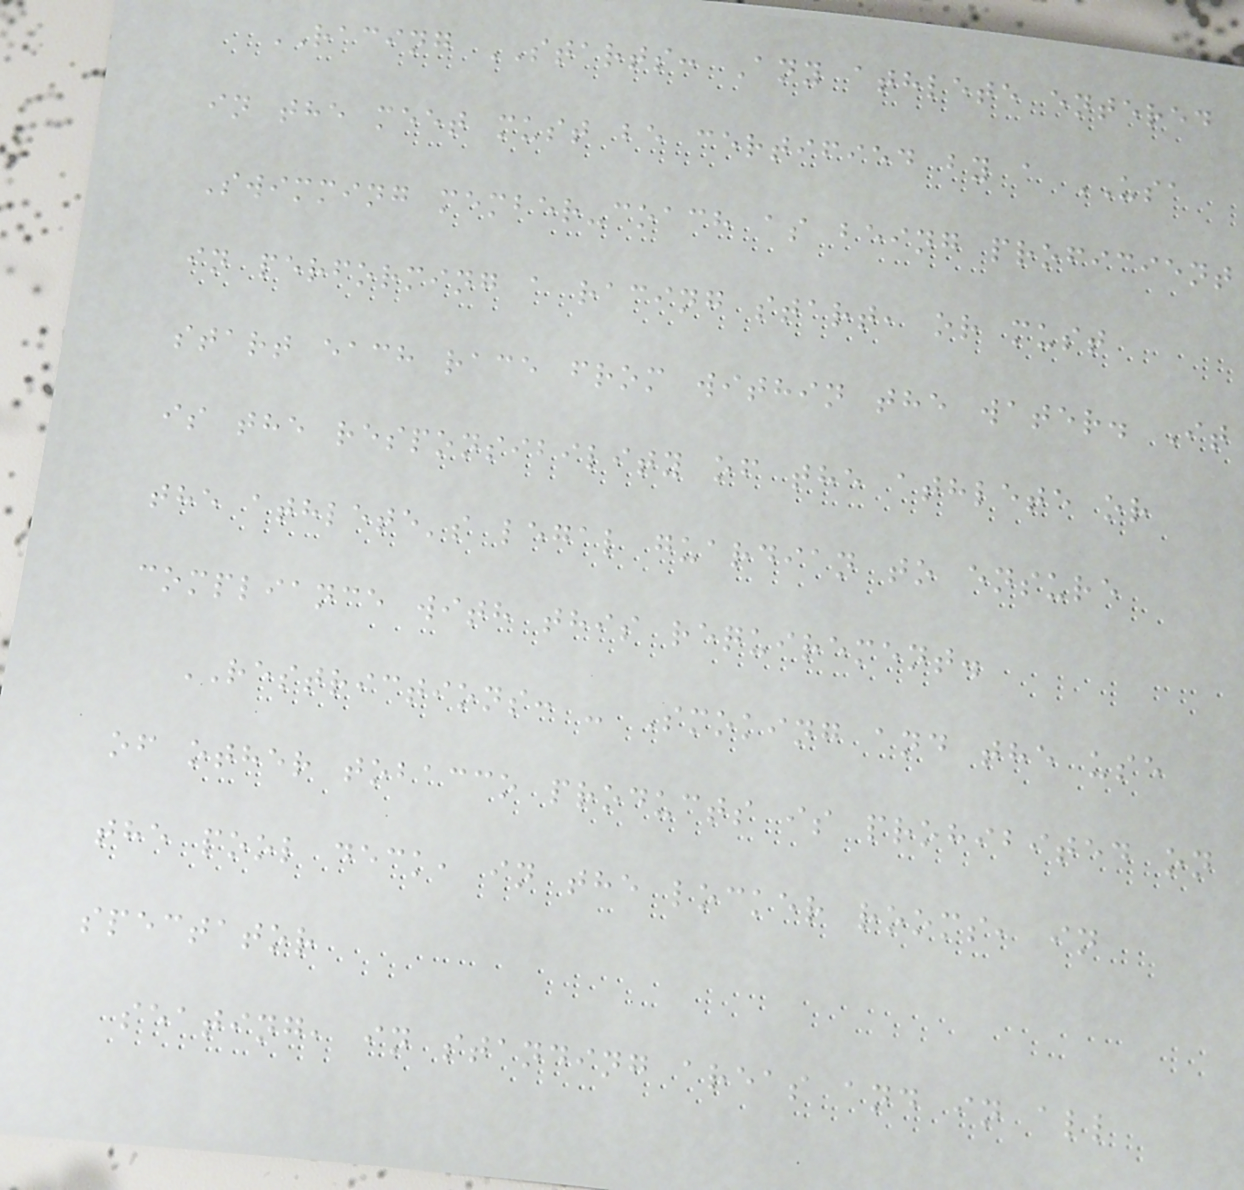RACING STARTS: Any athlete entered
in the meet must be certified by a USA
Swimming member-coach as being proficient
in performing a racing start, or must
start each race from within the water. It
is the responsibility of the athlete or
the athlete's legal guardian to ensure
compliance with this requirement.
RESTRICTIONS: - Smoking and the use
of other tobacco products is prohibited on
the pool deck, in the locker rooms, in
spectator
seating, in standing areas and in all
